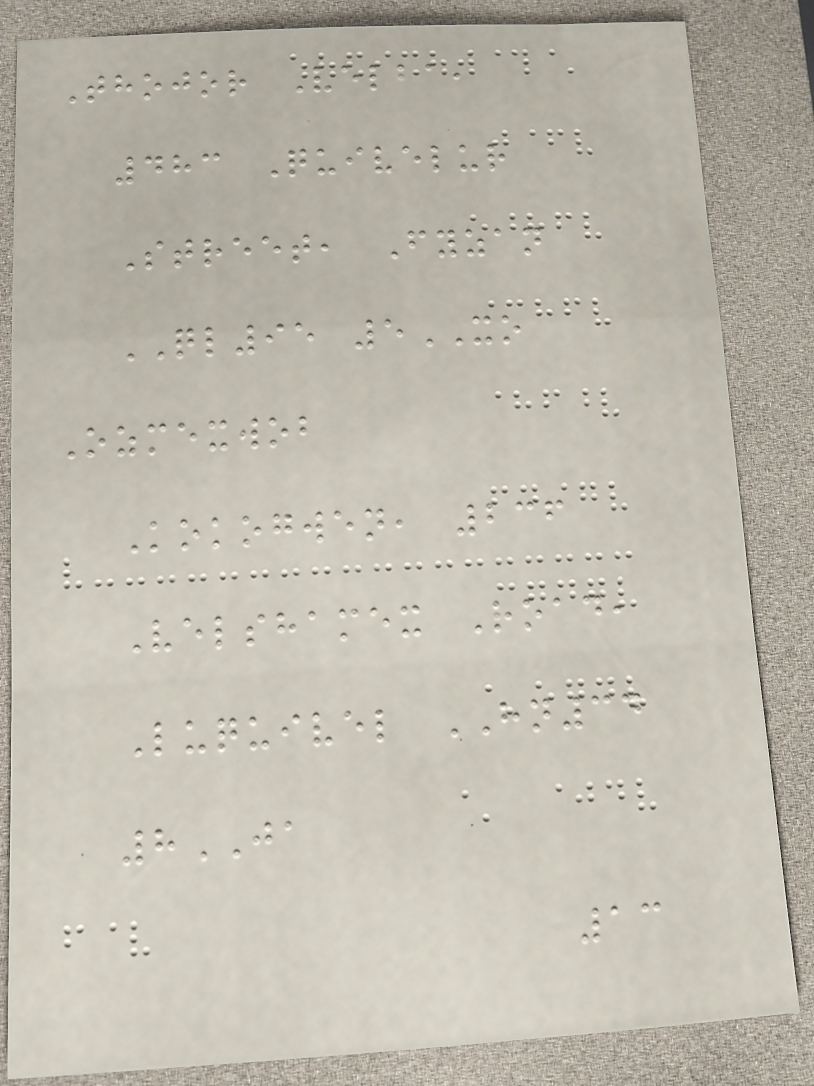Thojor Velba,
483 Quivelur
Street, Fyzan
QL95 5XO
Ozmexwob
Kokogwen, 236
Velshamex Road,
Luquivel HN34
8JA
13
